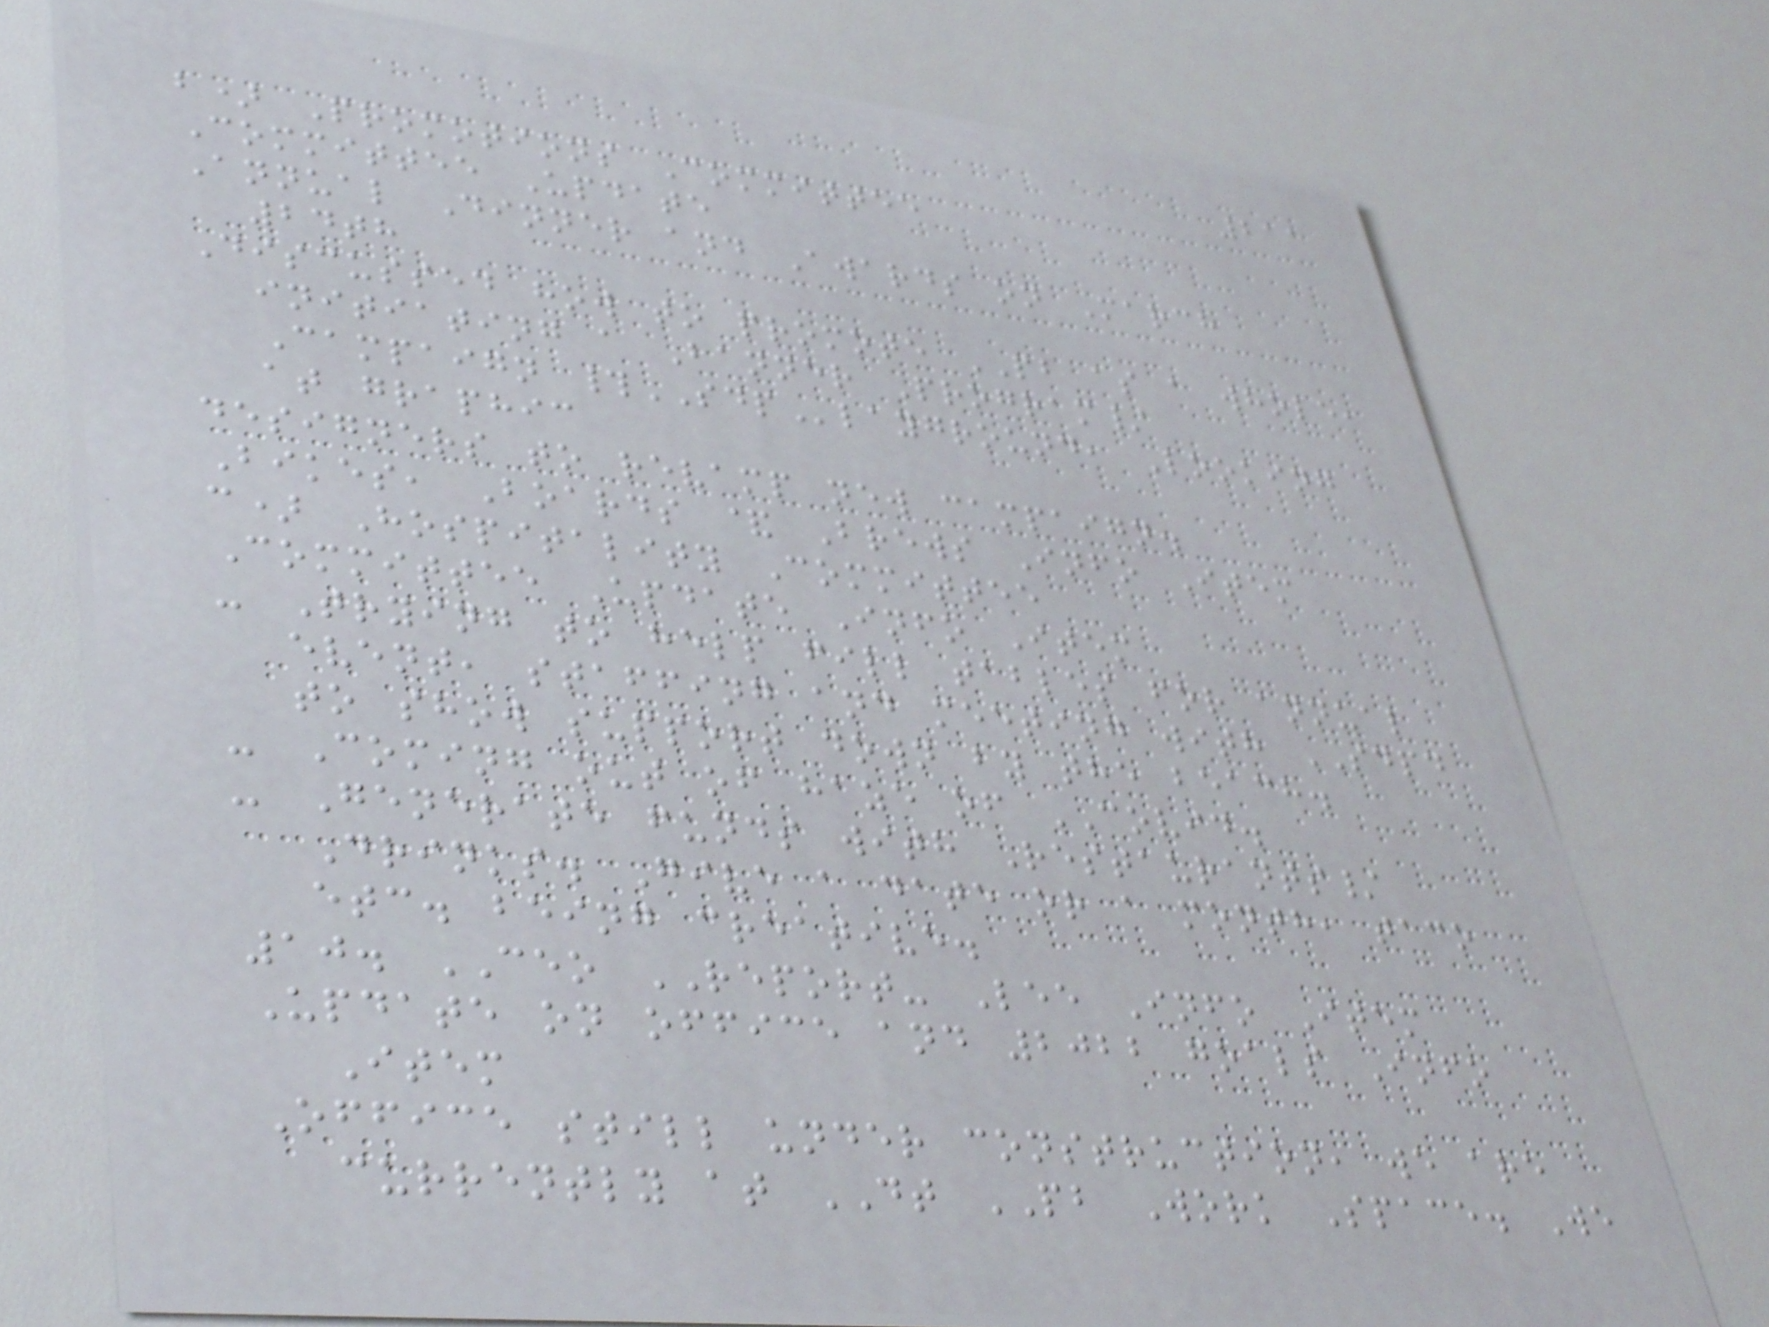211
b) Promotions Committee
Committee Update
Annual Dinner and Awards on March
24th
Discussed how to promote PB as a whole,
initiating a Banner Program/
Campaign #SDPlayground, Looking
at graphic
designers to revamp new campaign.
Bikes, Boards & Brews Info Item
c) Hospitality Committee
Committee Update Info Item
- Trying to help fill tables for annual
event, staffing and meeting with SDPD
to show support down by the beach.
- Coming out of haze of COVID.
- Generate funds with Restaurants/
Drinks. Give a date or a month, taco
etc. being creative.
10. CEO REPORT- Lee Info Item
Update on office and 2022 goals Info
Item
Office still under construction, we are
currently at DT PB Work Space. We
